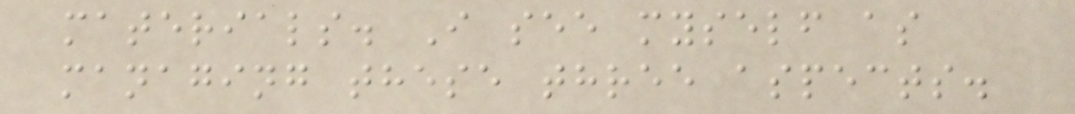materials. I see myself as
managing these three aspects.
